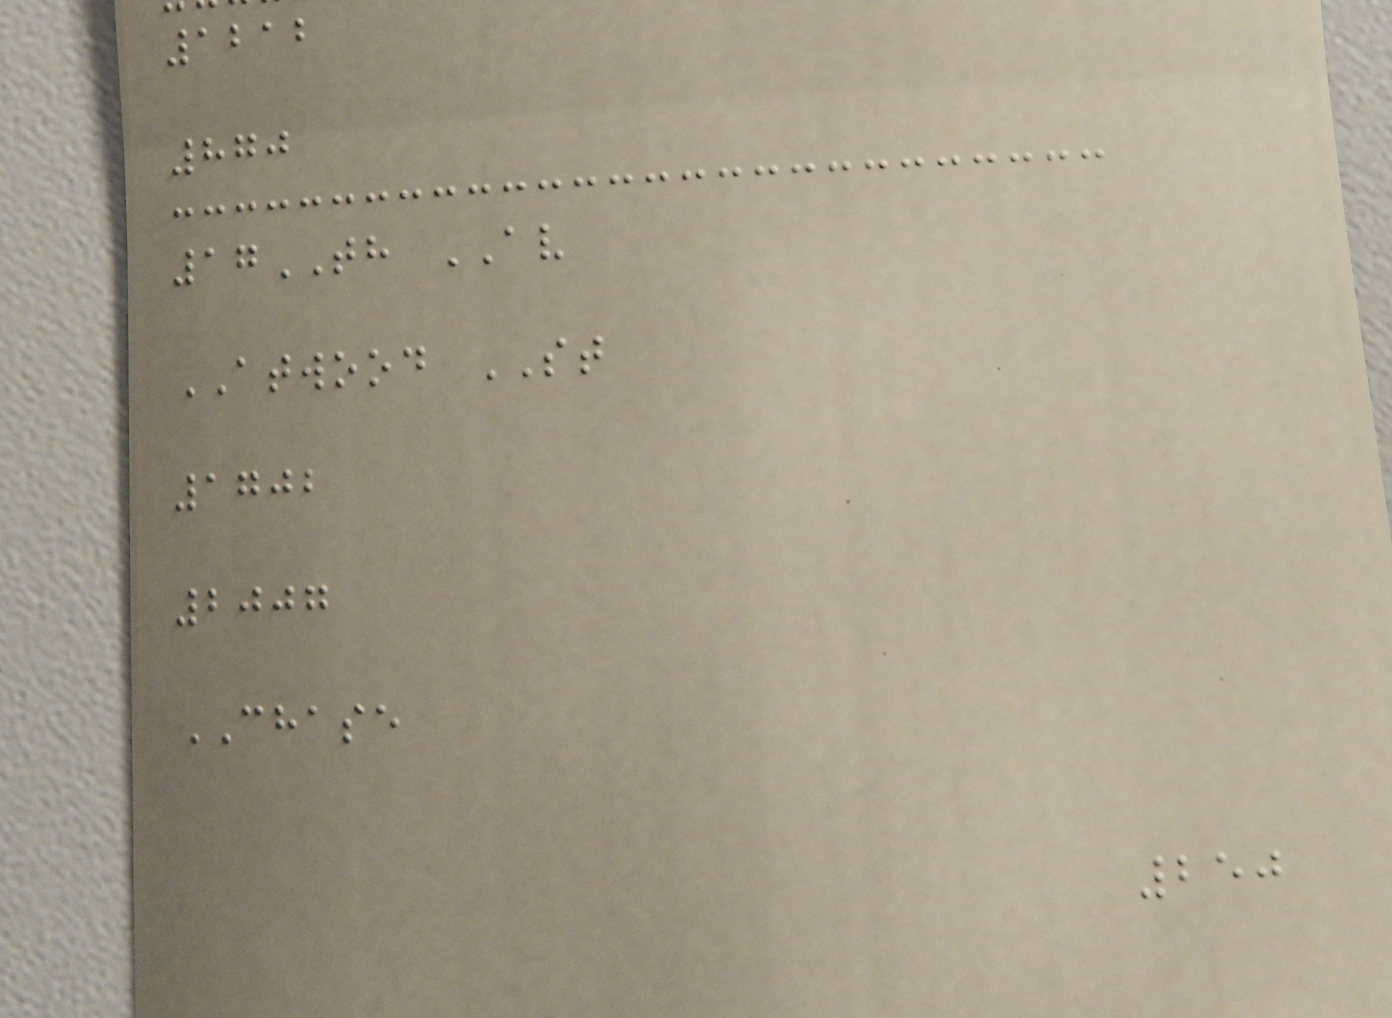1212
870
17TH AV
ATWOOD ST
1702
2007
CHASE
250
